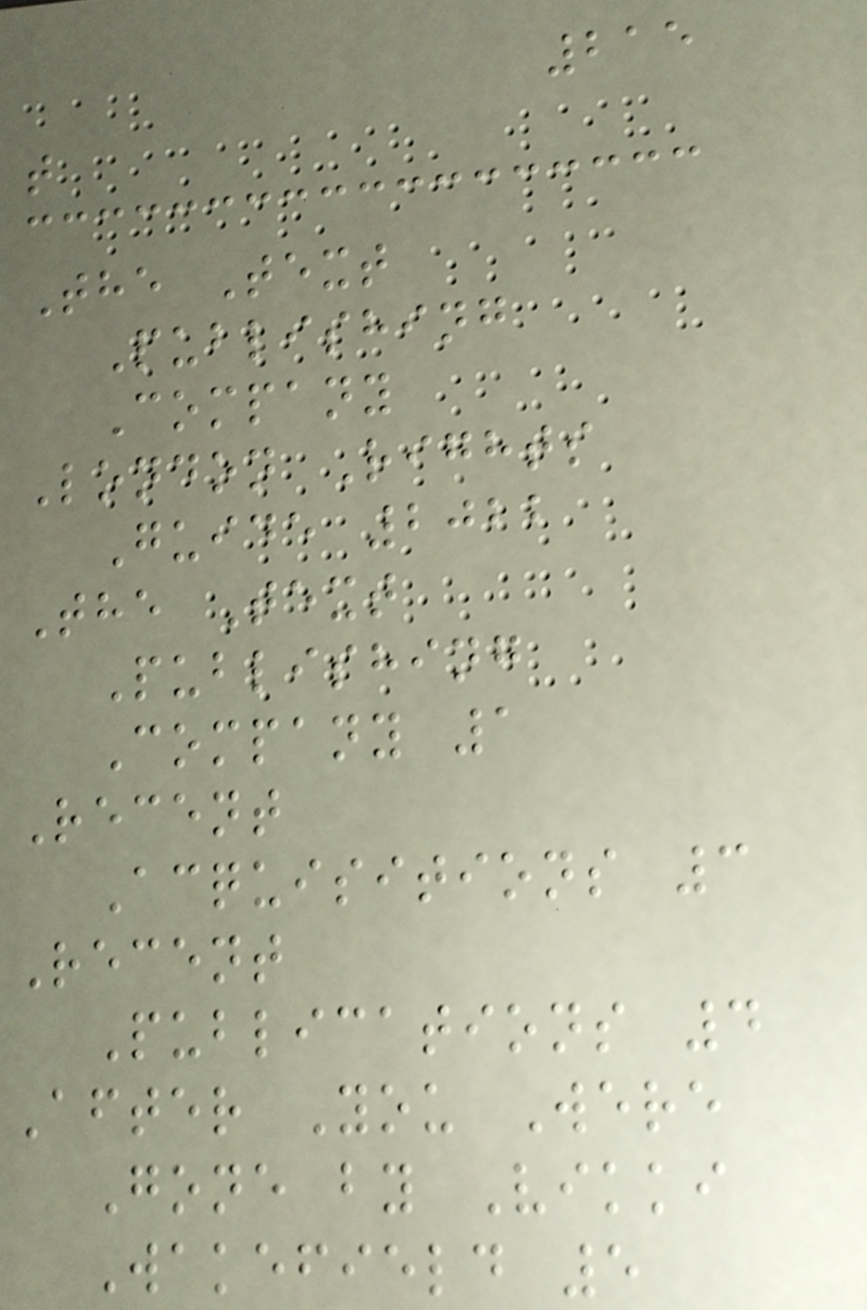215
t
The Text
Publishing
Company
London Rights
Guide 2022
The Text
Publishing
Company 1
Recent
Acquisitions 3
Recent
Publications 4
After You Were
Gone by Vikki
Wakefield 5
